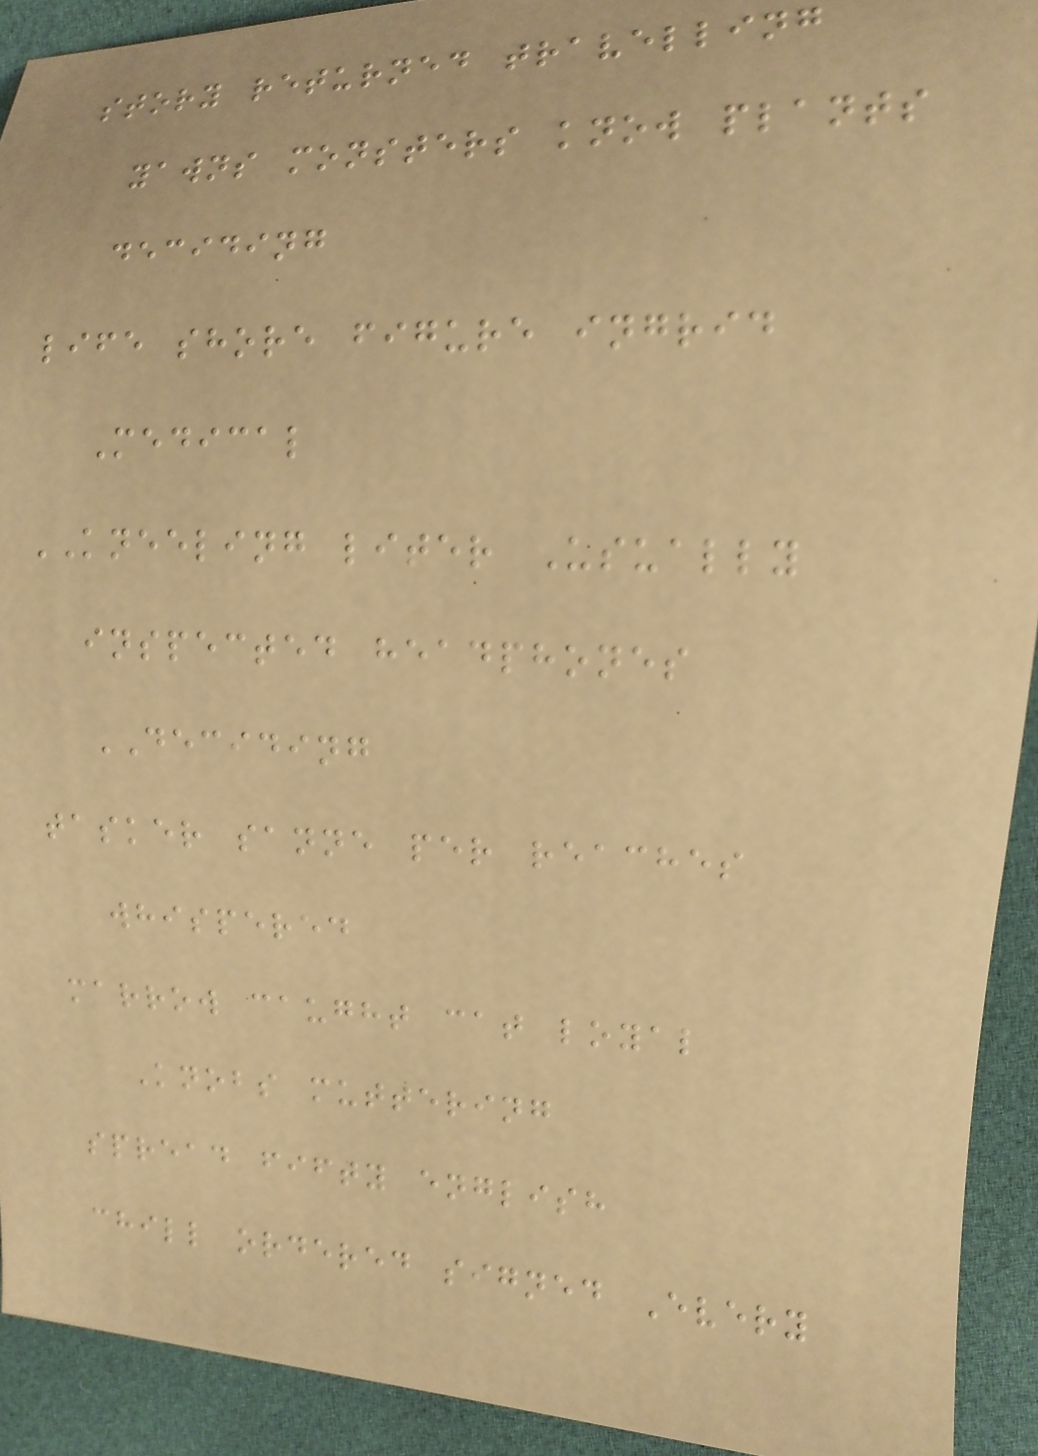story returned travelling
yawns monsters know plants
deciding
life shore figure ingrid
Medical
KNEELING liter Usually
inspected headphones
DECIDING
tasker sanne per reaches
whispered
marrow caught cat loyal
Knobs muttering
spread fifty english
chill ordered signed Every
